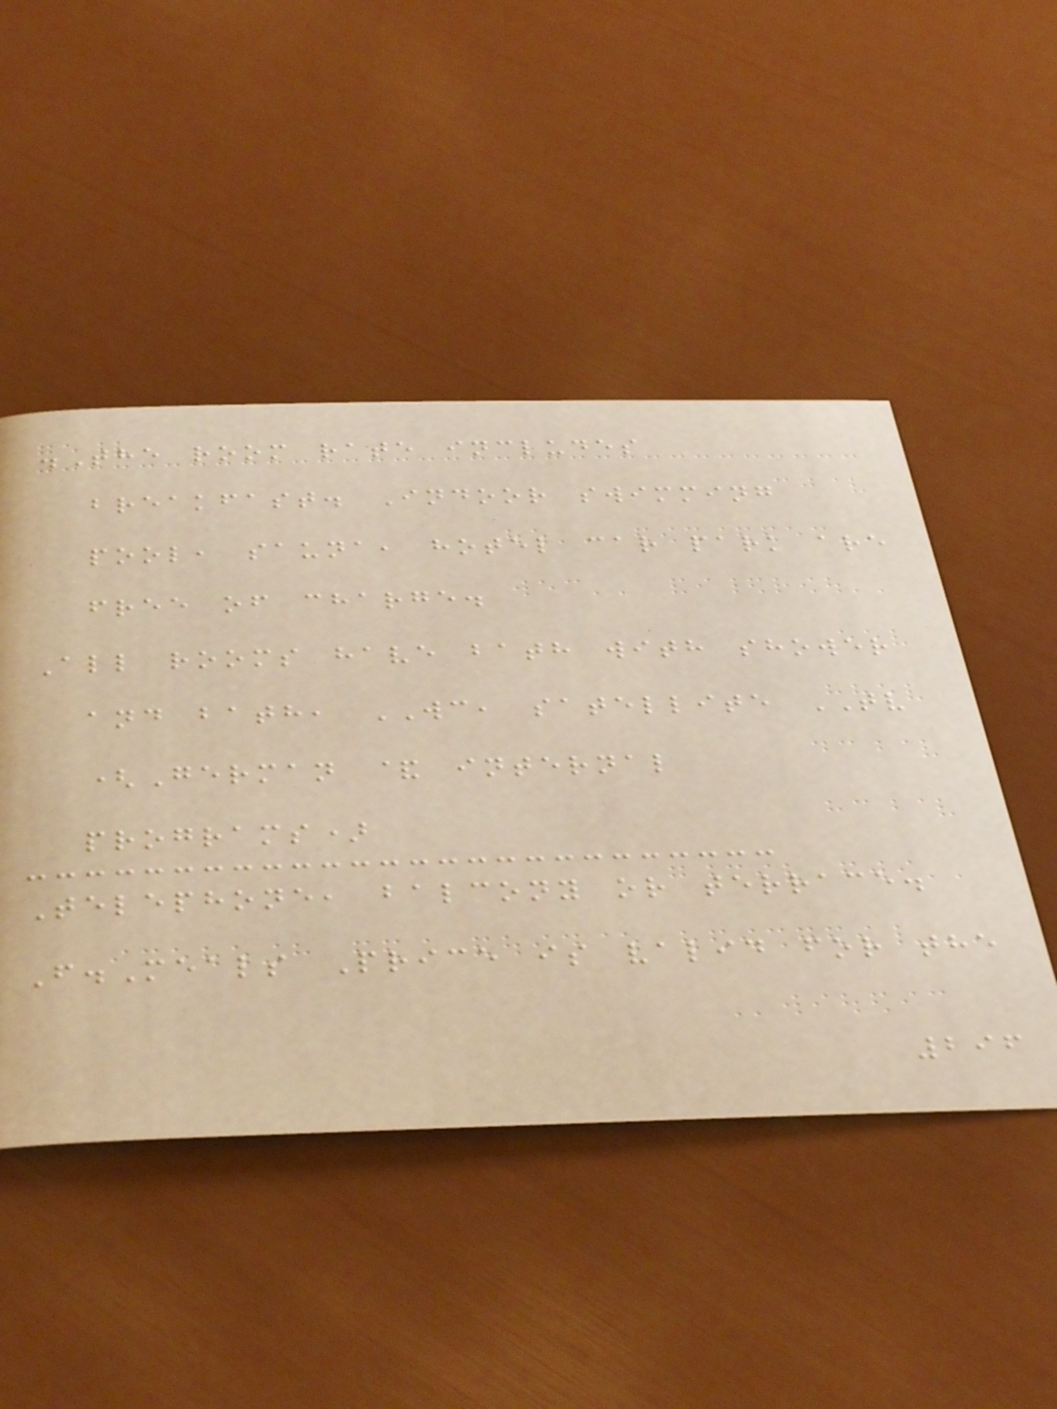.The room rate includes
breakfast. Indoor swimming
pool, sauna, hotel car park are
free of charge.
All rooms have bath with shower
and bath, WC, satellite TV
(German & internal
programs)
Telephone, balcony or terrace.
F.Meals Price is valid for the
296
